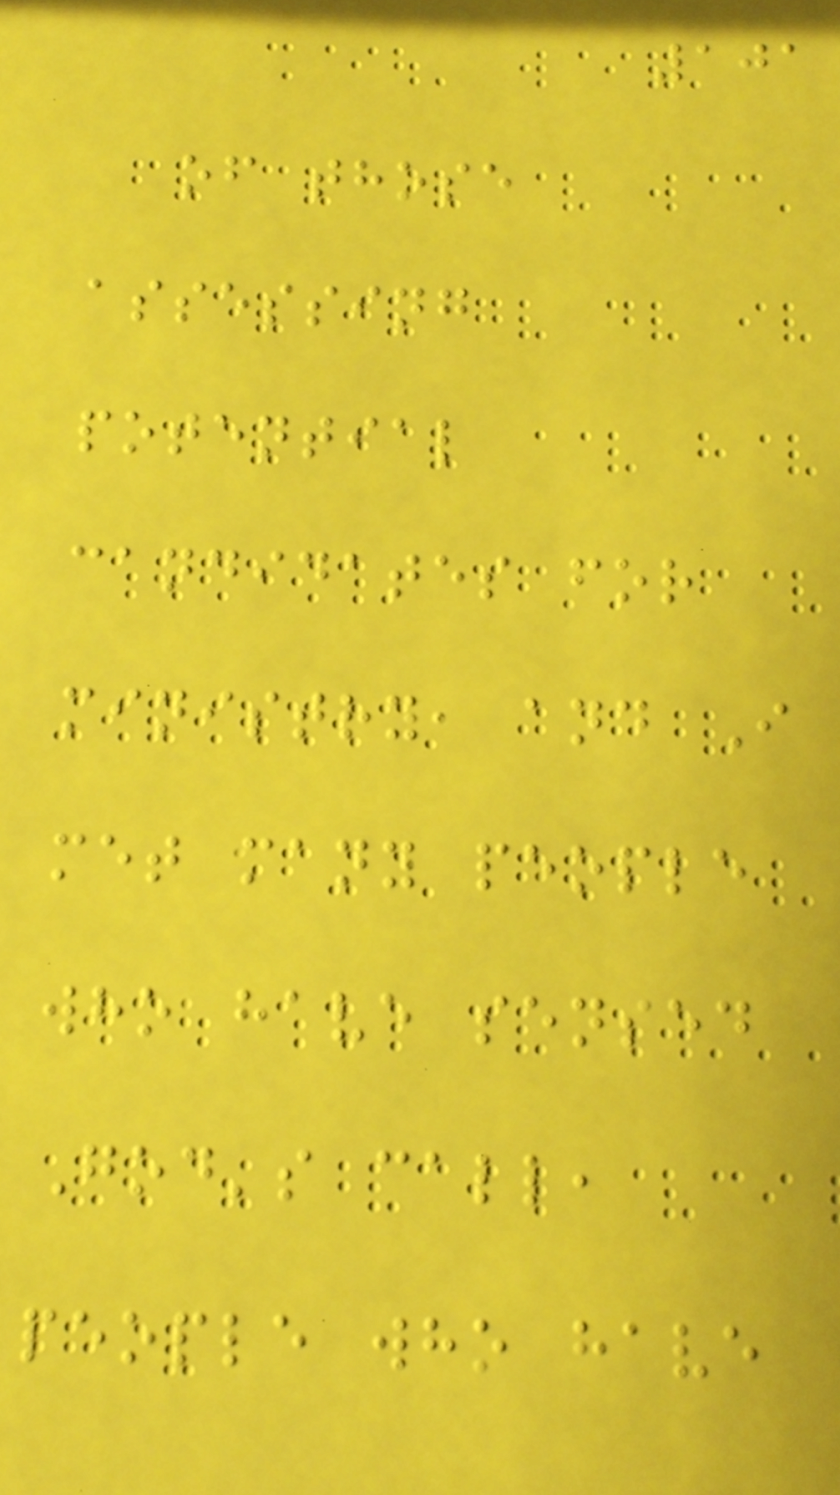101
of those
assessing
potential
candidates for
ministry, and I
met many people
who have sensed
God's call,
people who have
